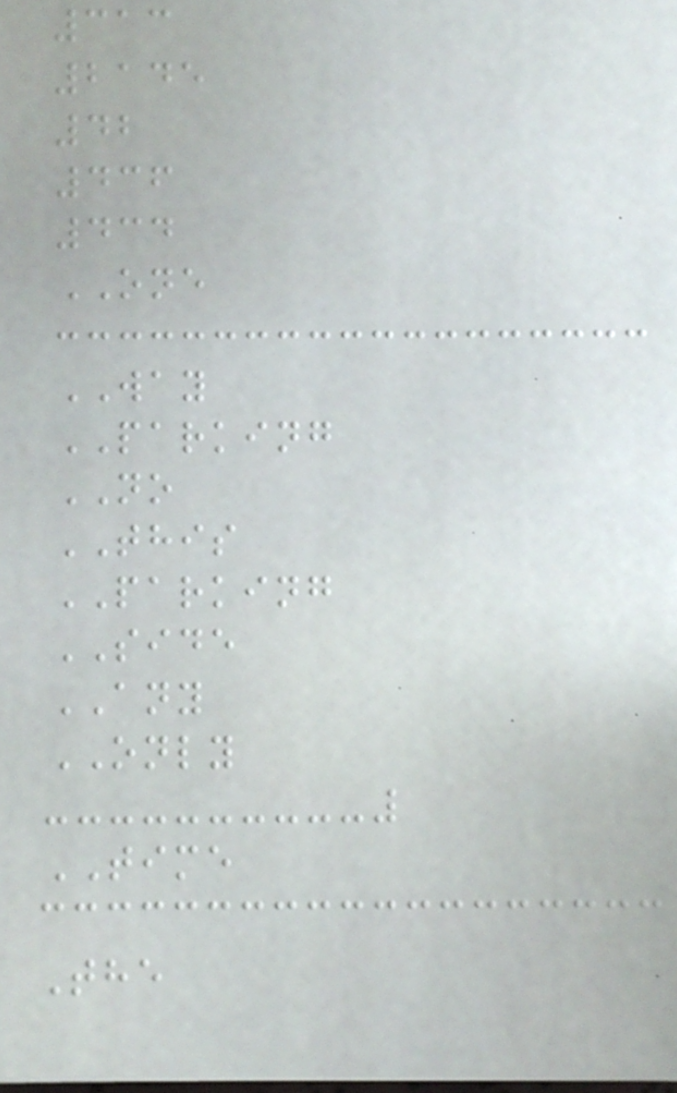313
2145
42
436
434
ONE
WAY
PARKING
NO
THIS
PARKING
SIDE
ANY
ONLY
TIME
The
